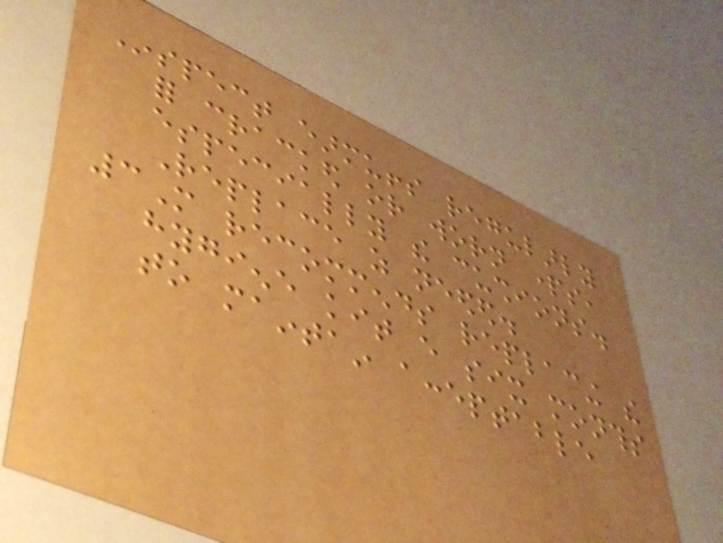Inspect earmuffs regularly
for cracked or worn parts,
especially the cushions.
Replace as needed.
3M recommends replacing the
hygiene kit every six months
to maintain acceptable
